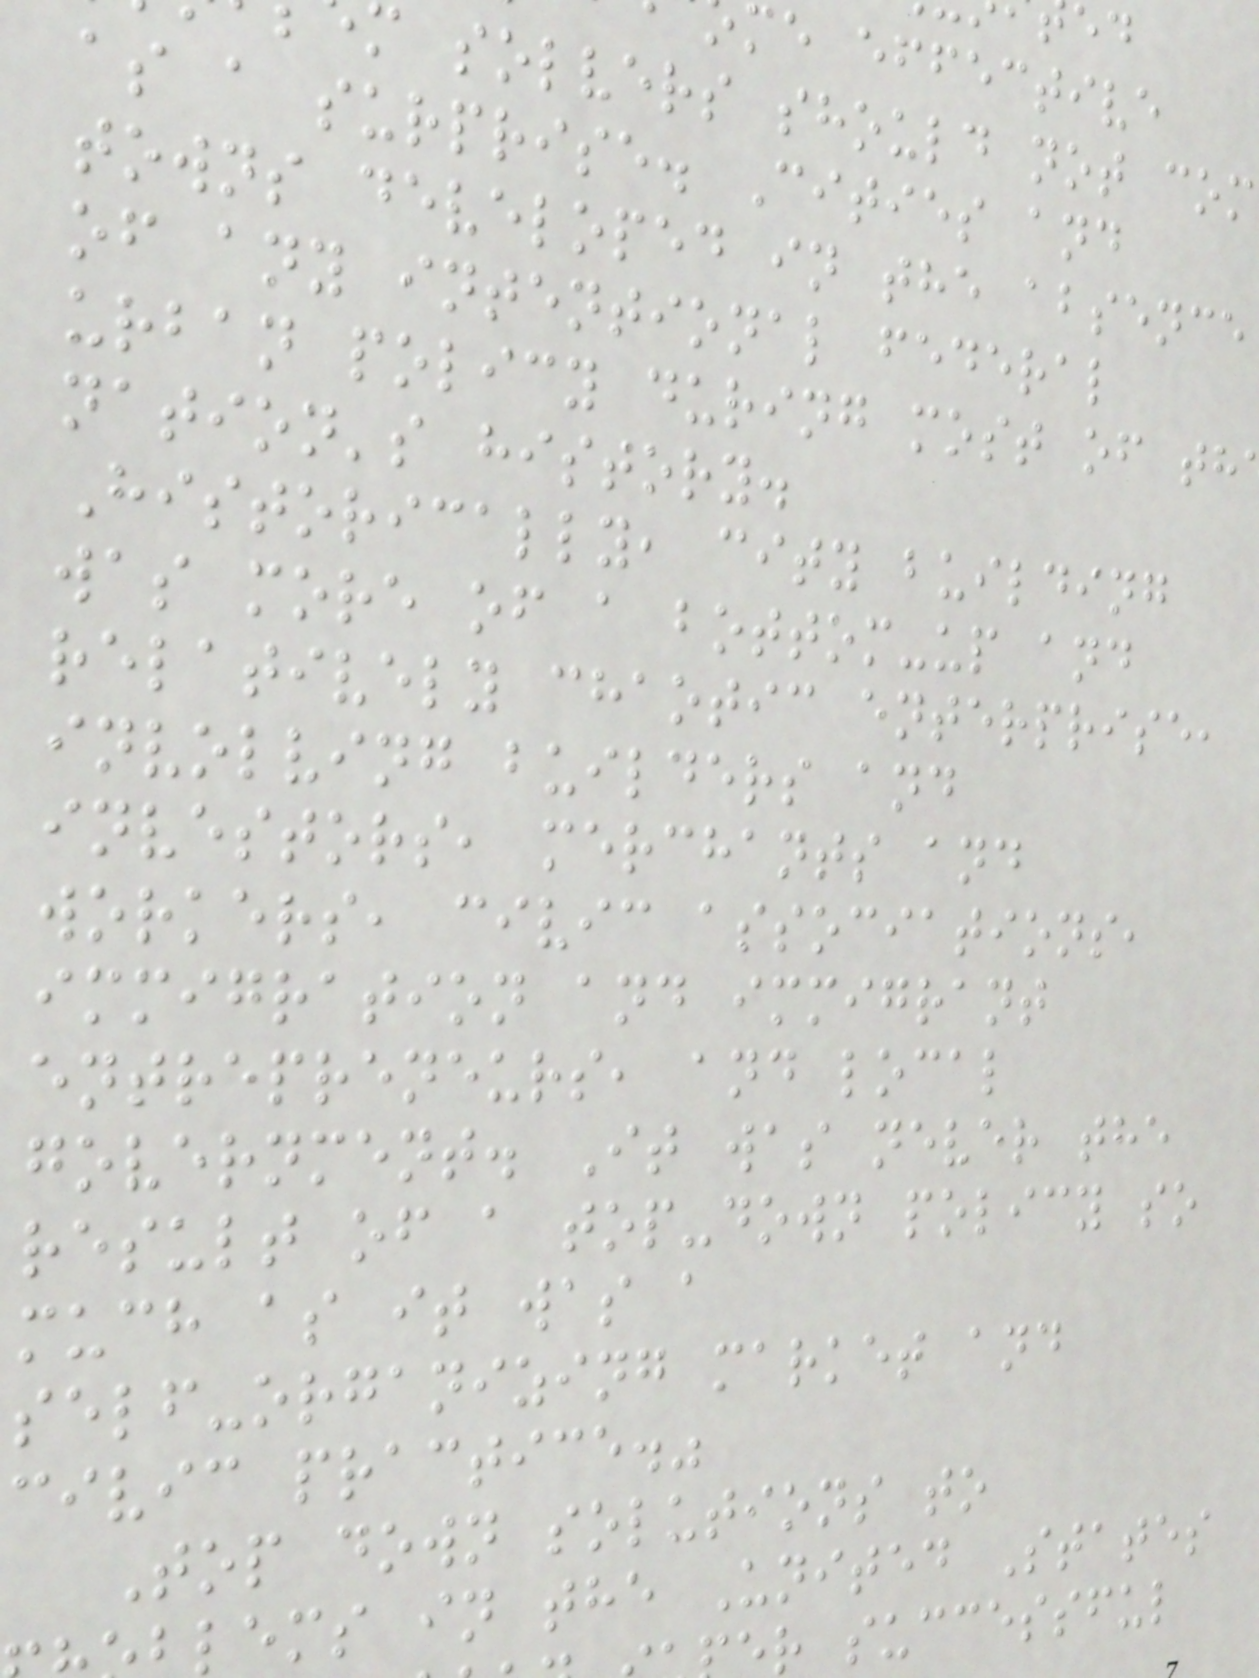me effective
m solvers should not com
as a surprise. Cities and
towns developed in the absence
of any intentional federal
urban policy during most of th
nation's history.
Historically, city building
was more of a bottom-up and
relatively chaotic enterprise,
involving builders and
investors, merchants and
workers, civic associations,
immigration and immigrant
entrepreneurs, and local
government. It was never the
result of a top-down policy so
much as it was a
self-organizing market and
civic practice."
Top down solutions to
lems in the United States
r successful
